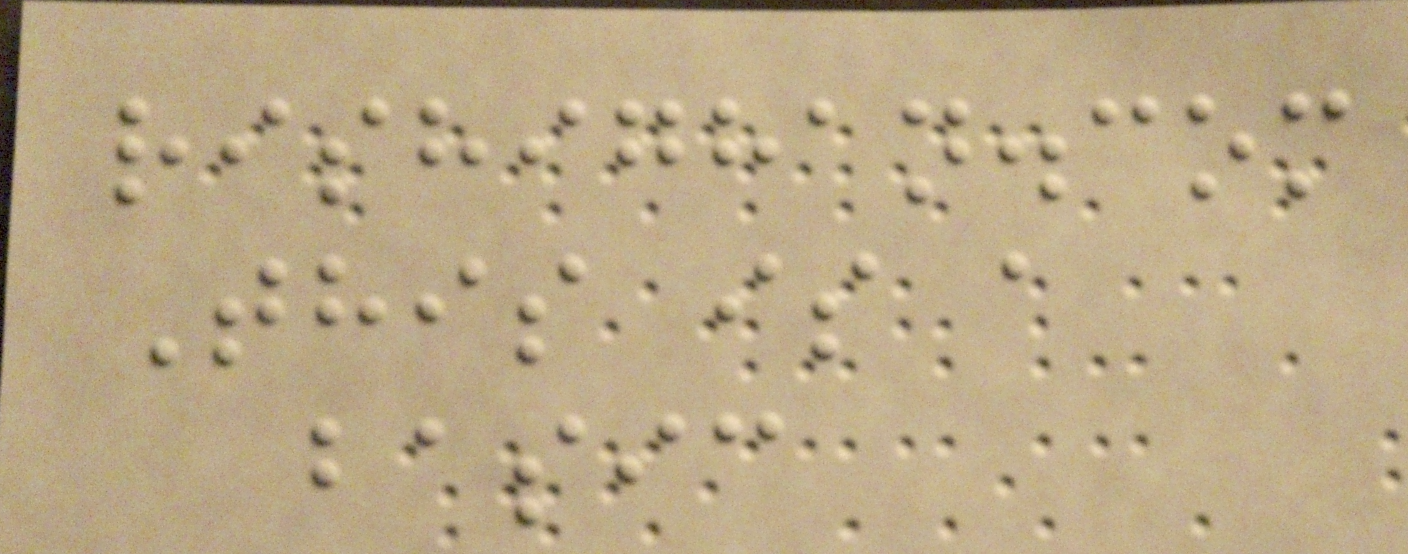rishighan.com
This is a
basic
